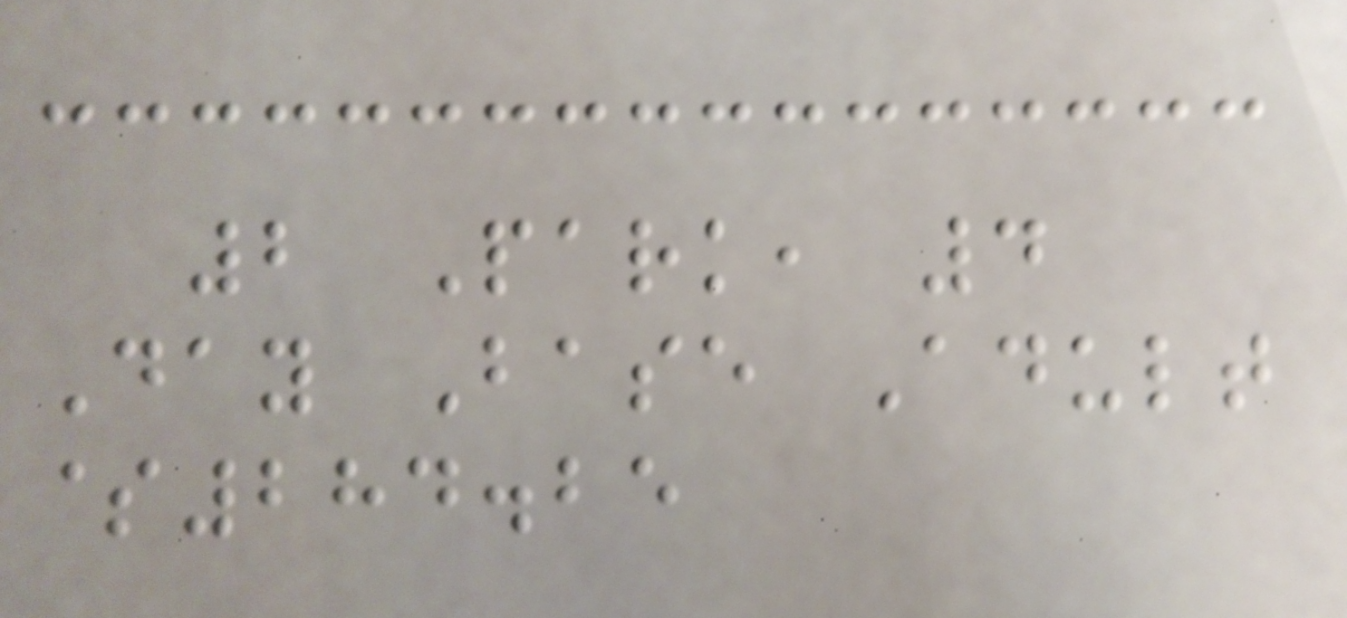2 Park, 4
Day Base Adult
$284.25
